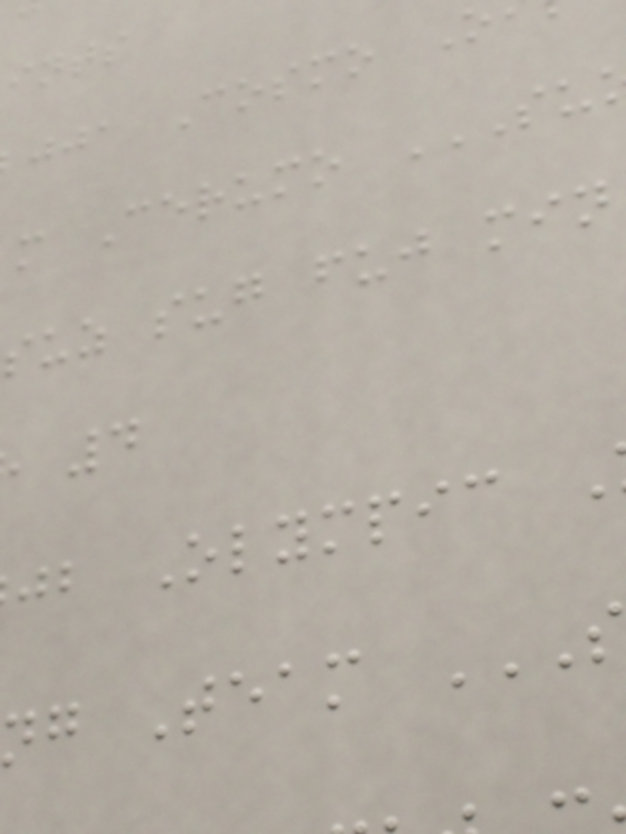ints
jja Cosmo O
m Cerumo
suz sug fuj min
jb Olympic
g Team
